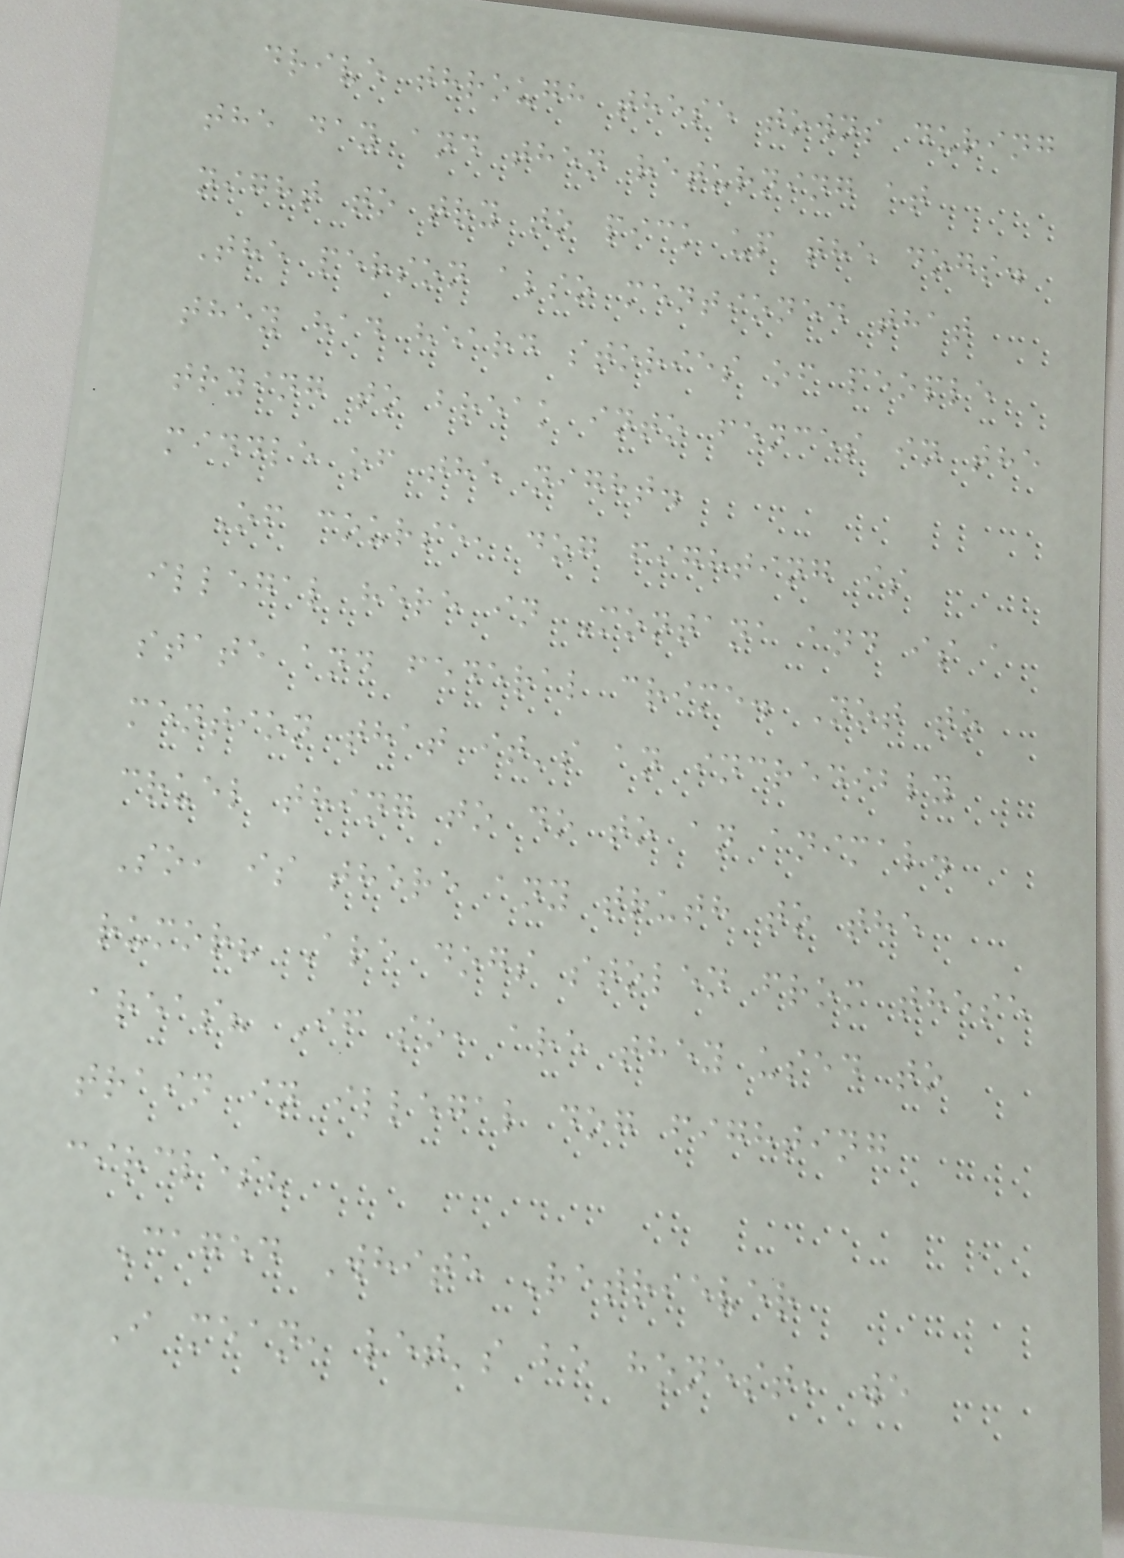drive through these towns during
the day and then returning at
night to try to pick up the dogs.
The person also mentioned that
they had heard stories of people
trying to break into fences in the
middle of the night.
Of course, dog fighting is
illegal here in Montana and is a
state and federal crime. Not to
mention that it's an incredibly
cruel thing to do to an animal.
So, is there any truth to the
rumor? Are dogs stolen from these
areas? If so, are they used to
train in illegal dog fighting
circles?
Caged White Retriever
I mean, let's be honest, we
